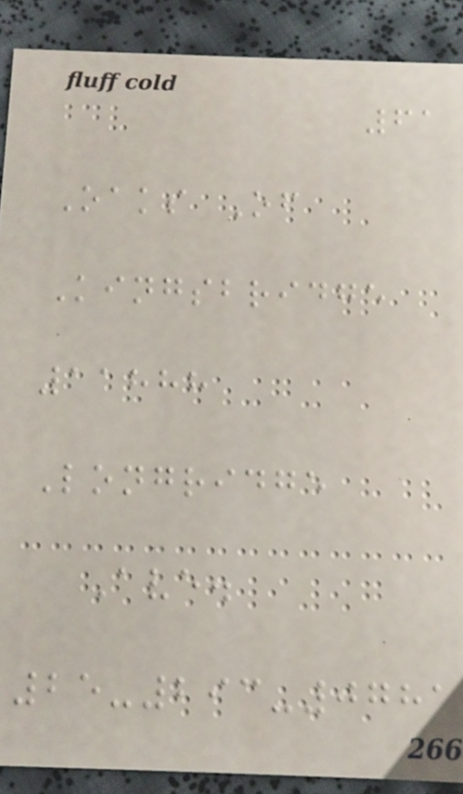61
Oaks Of
Kingsbridge
11888
Longridge
Ave.
25-293-0781
